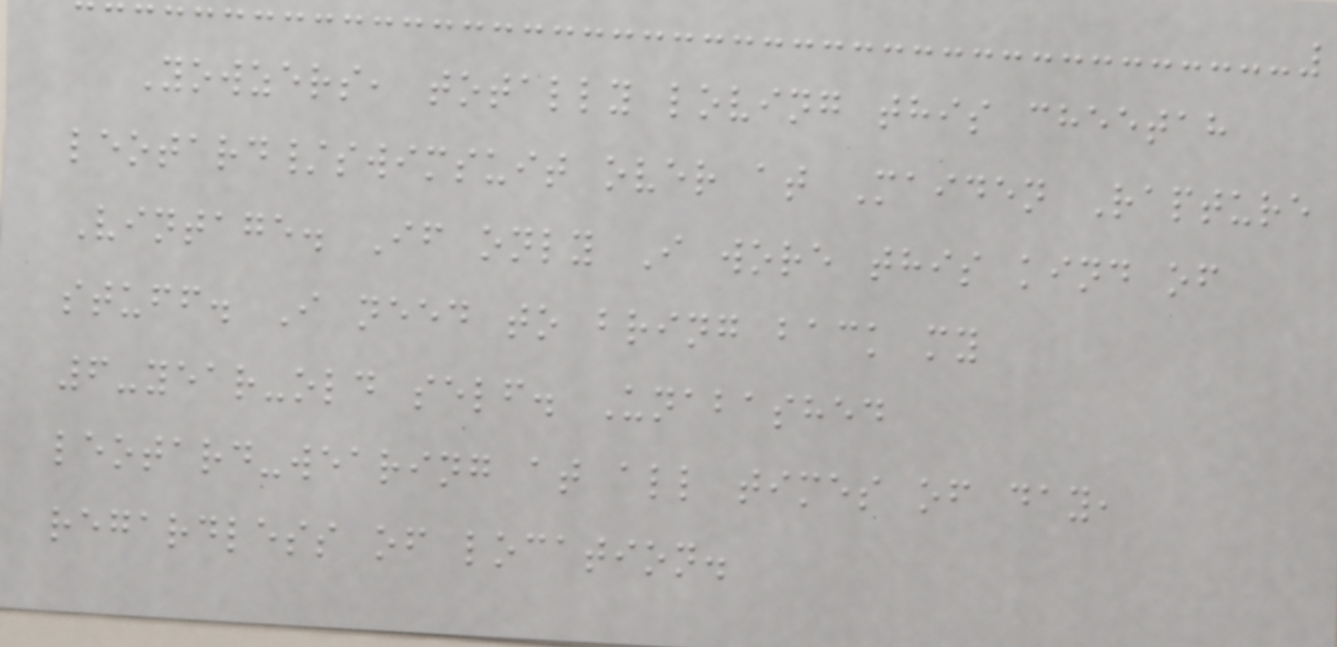Yowzers, totally loving this cheetah
leotard/swimsuit over at Maiden Rapture
Vintage. If only I wore this kind of
stuff. I need to bring back my
6-year-old self. Unabashed
leotard-wearing at all times of day,
regardless of location.
